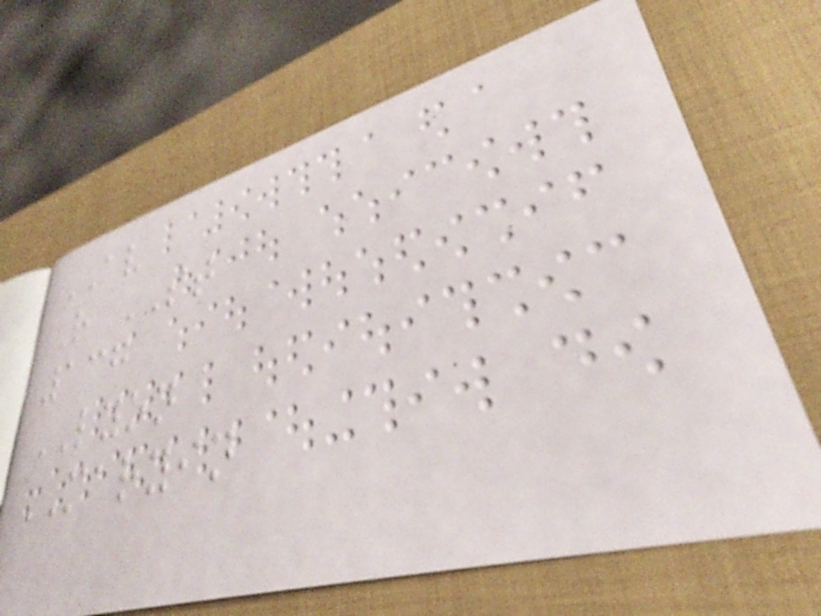AV
R ST
137
LYON
MARYIN
